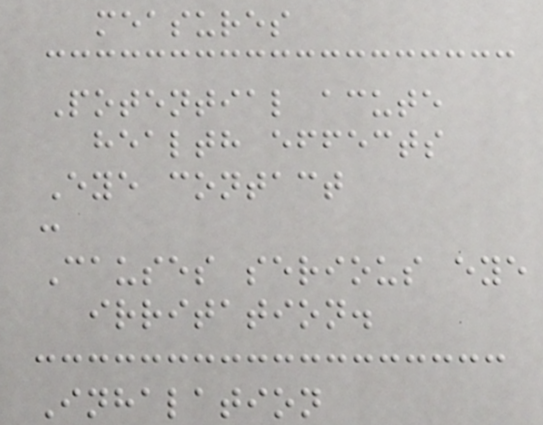measures
Potential acute
health effects
Eye contact
:
Causes serious eye
irritation.
Inhalation
